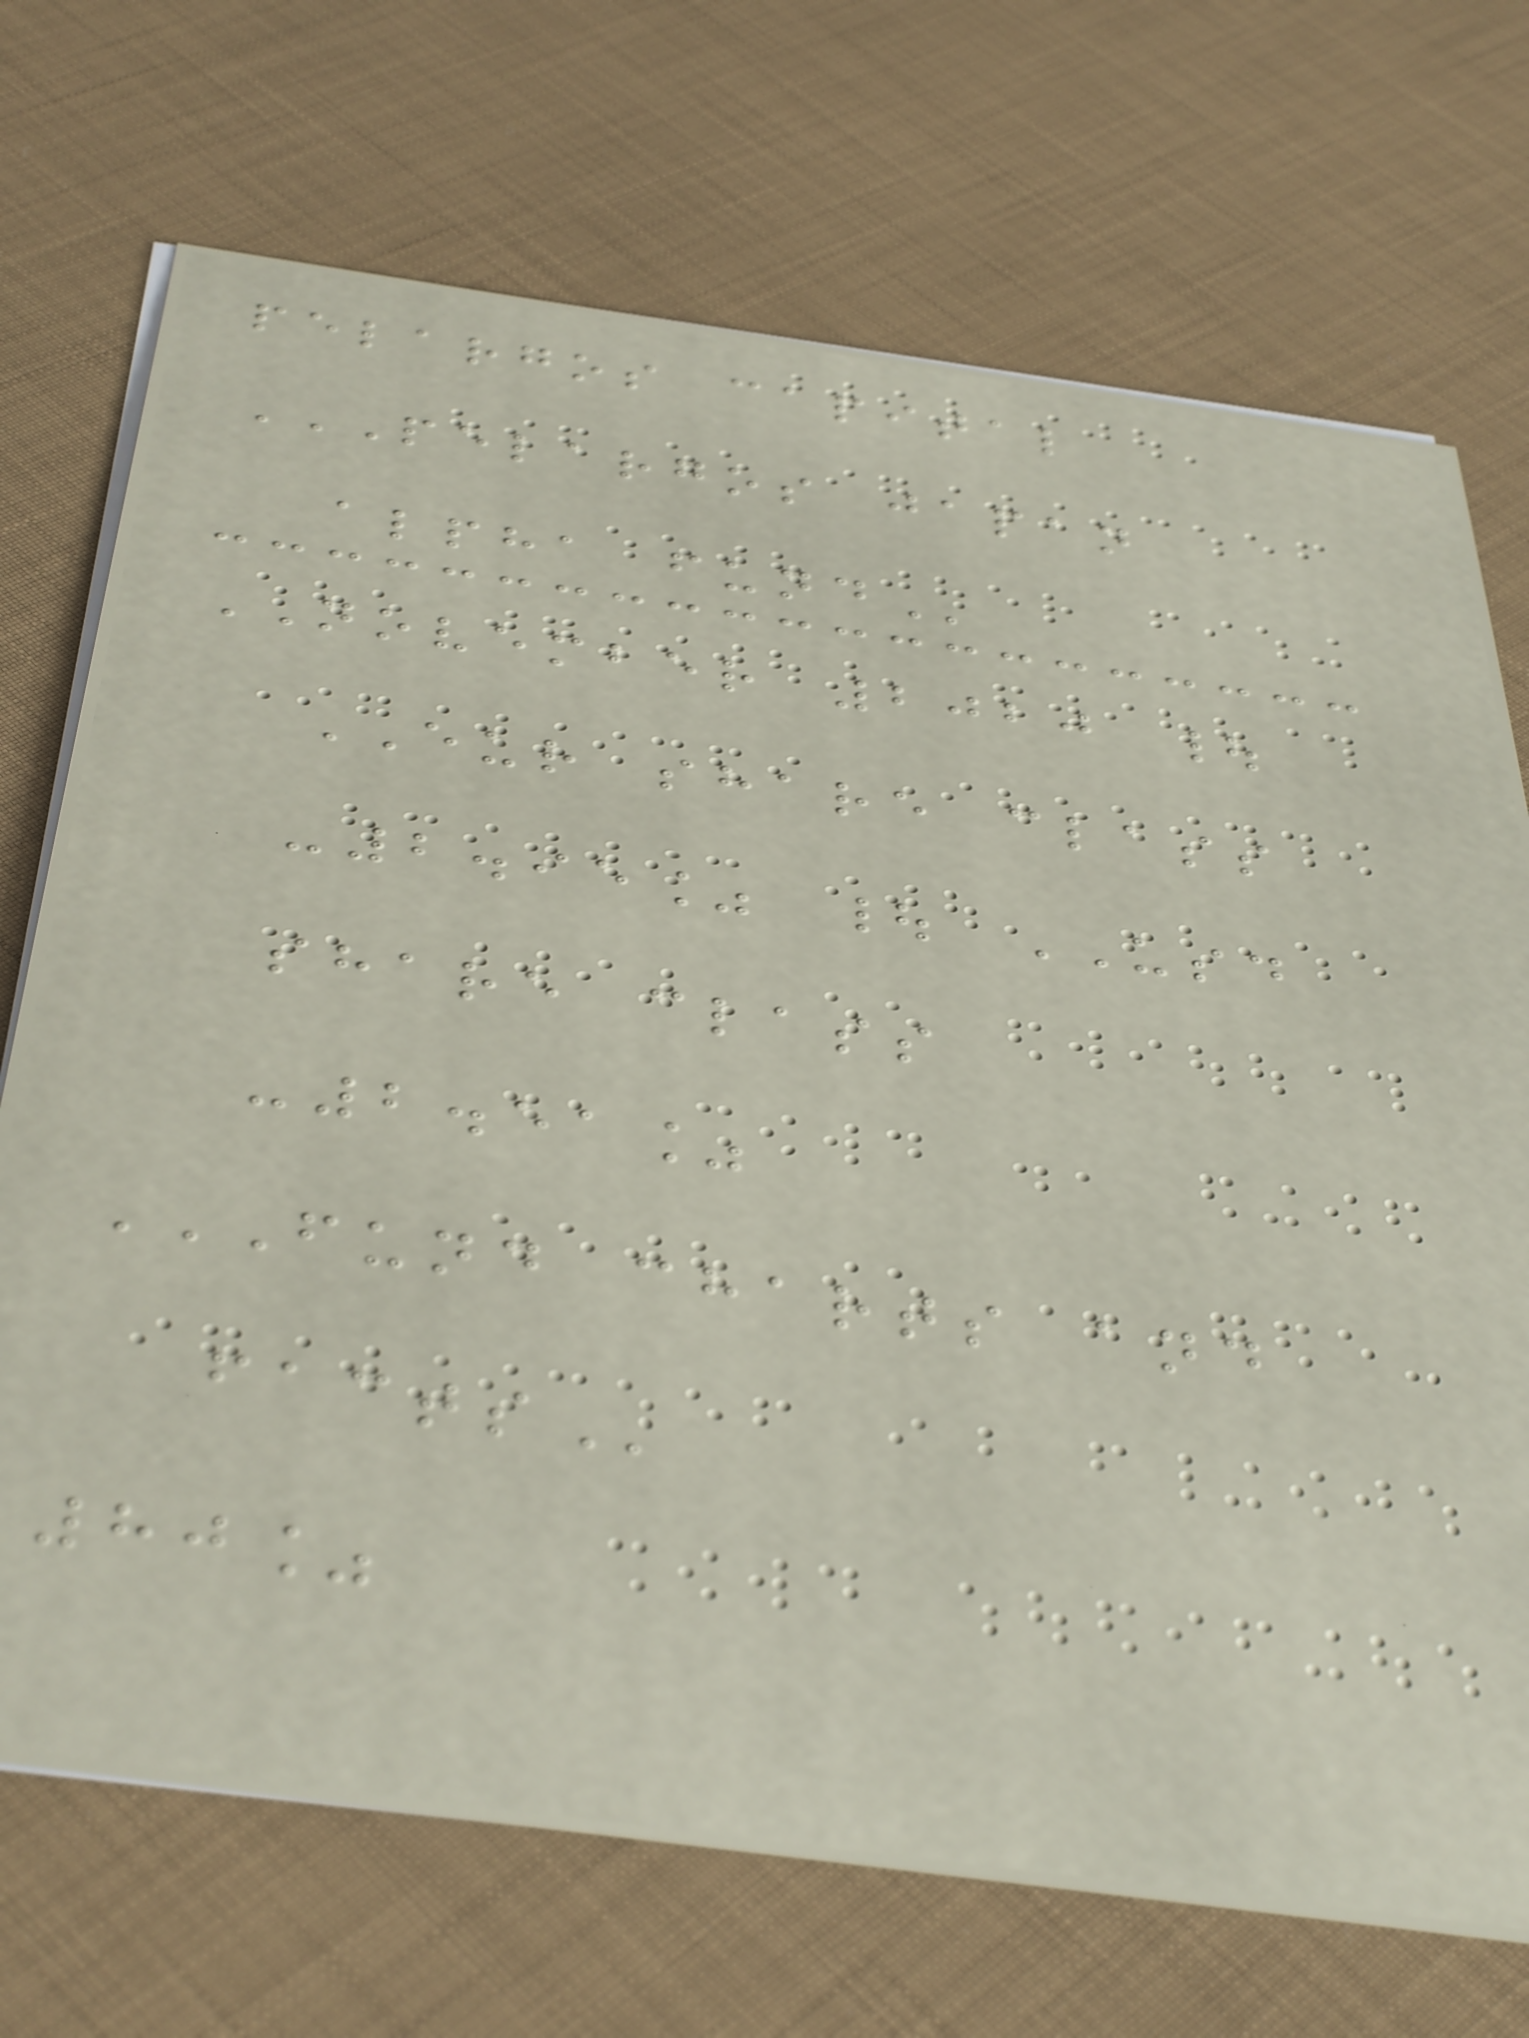pelargos capital
PELARGOS JAPAN
ALPHA FUND
NOVEMBER 2020 |
EUR share class
-2.95% | USD
share class
-2.51%
FUND CHARTS AND
FACTS
80%
